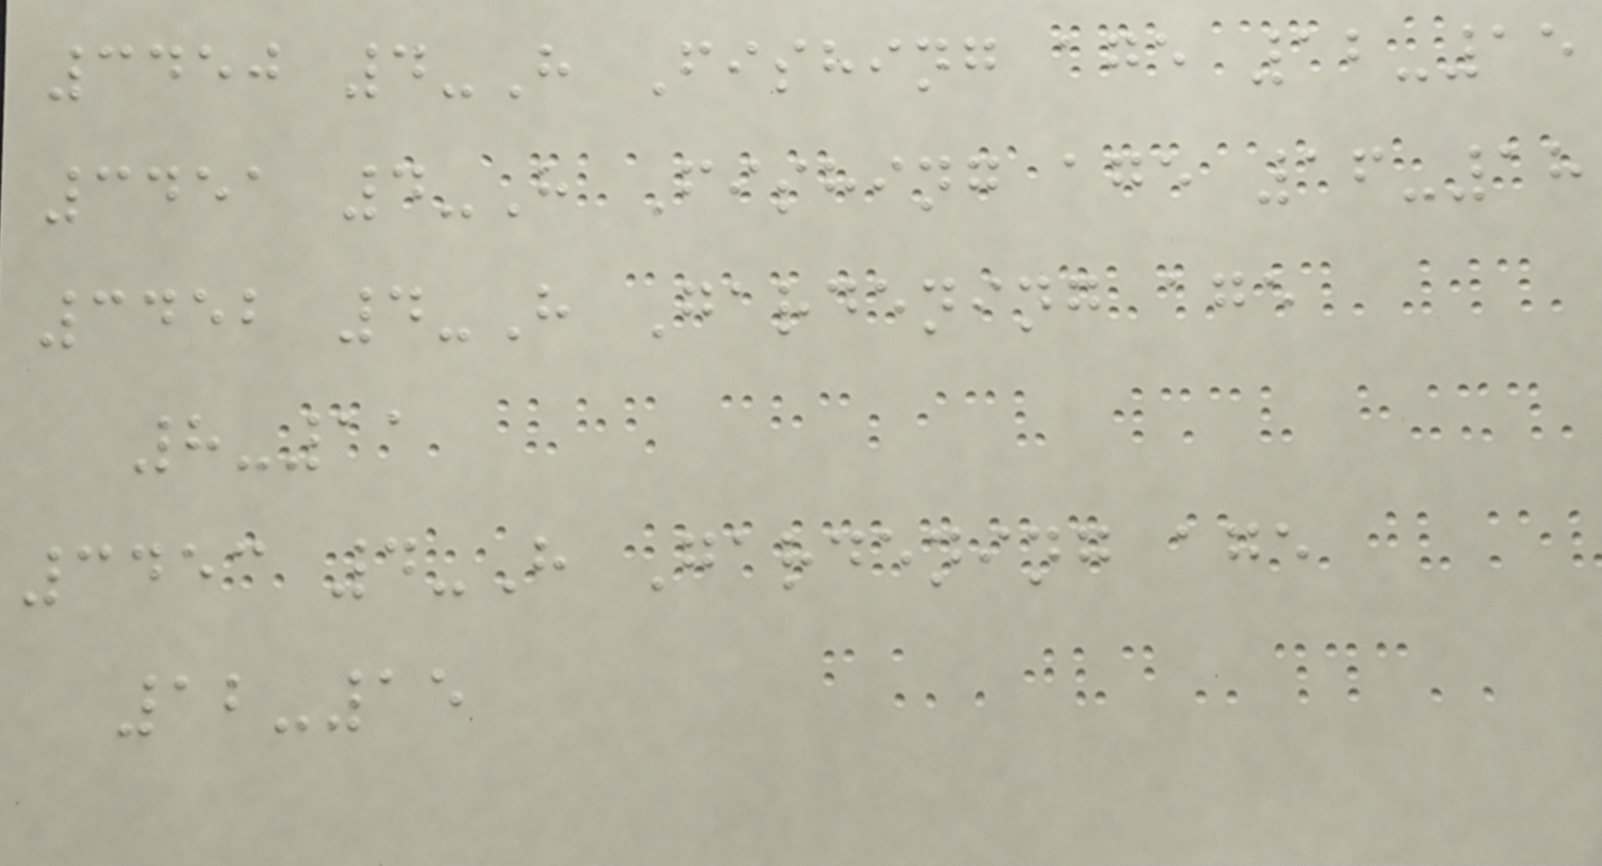3450 4-H Fishing age 12-15
3451 4-H Fishing age 16-18
3452 4-H Gardening age
8-11
3453 4-H Gardening age
12-15
